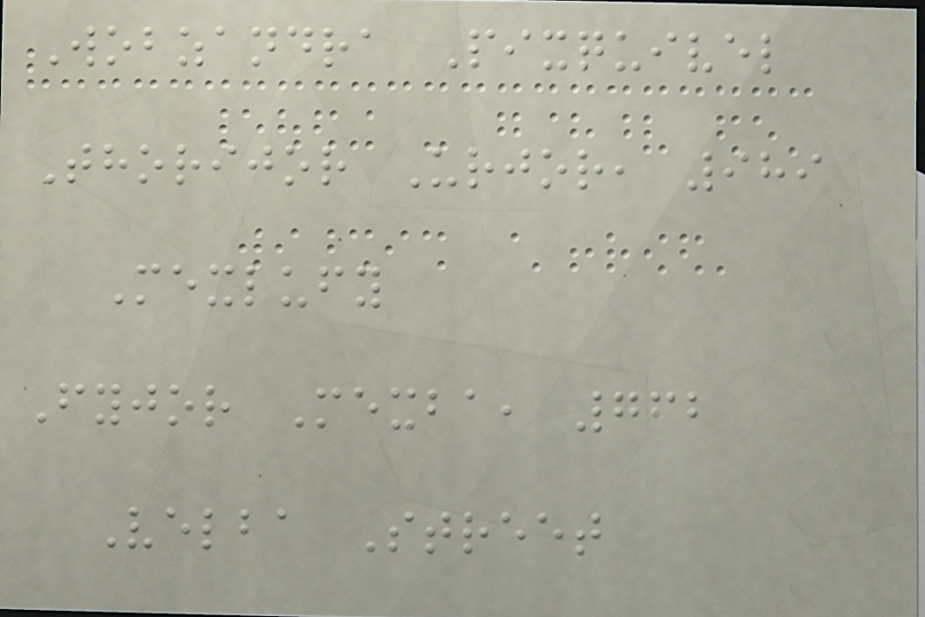Wobzandra Pixquivel
Thorijor Urjor, 989
Mexlufy
Fyjor Mexba, 762
Velba Street
